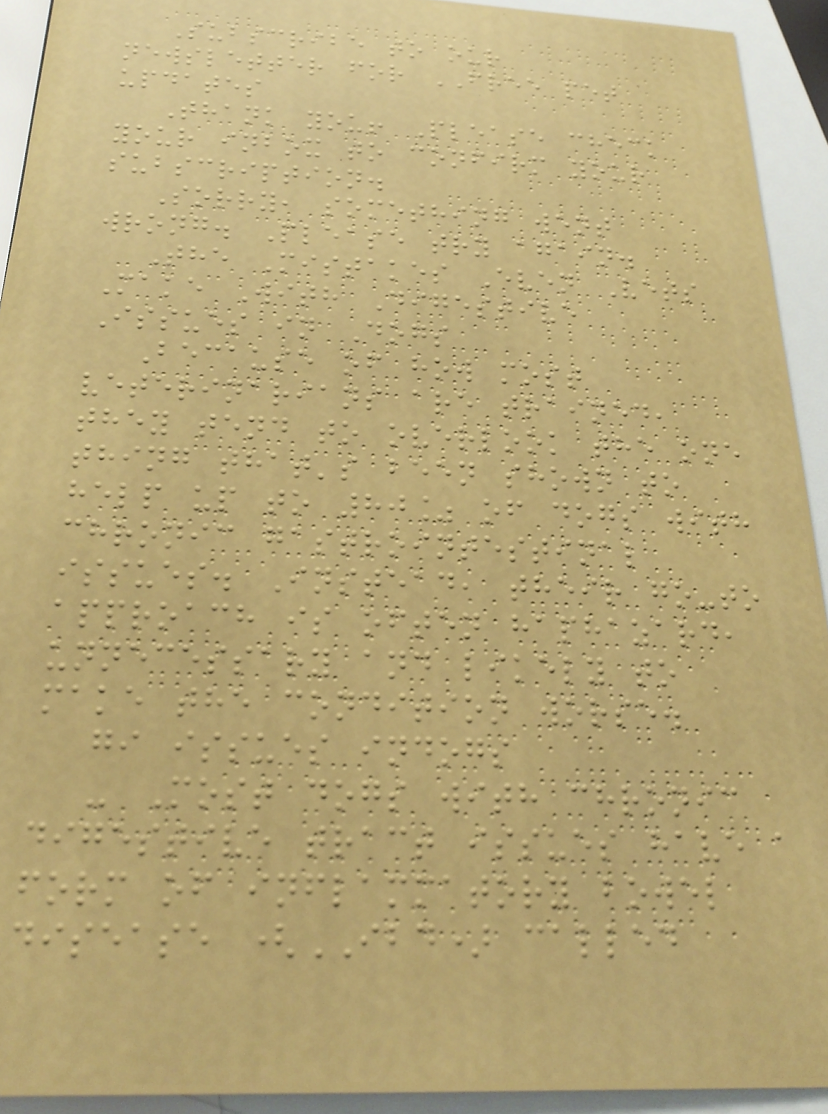Subscribe to our
newsletter for FREE pet
updates
Thank you! Please check
your inbox to confirm your
subscription.
Sorry, something went
wrong. Please try again.
The Mistakes Even Vets
Make With Digestive
Issues in Dogs
Because of how most
veterinarians are trained,
they tend to overlook the one
thing that's been shown to
help up to 80% of dogs with
chronic gastrointestinal
issues. Instead, their go-to
approach is often haphazard,
unnecessary and likely to
make the condition worse.
gi issues indogs
- Most dogs with chronic
digestive tract issues have a
form of inflammatory bowel
disease (IBD) called
